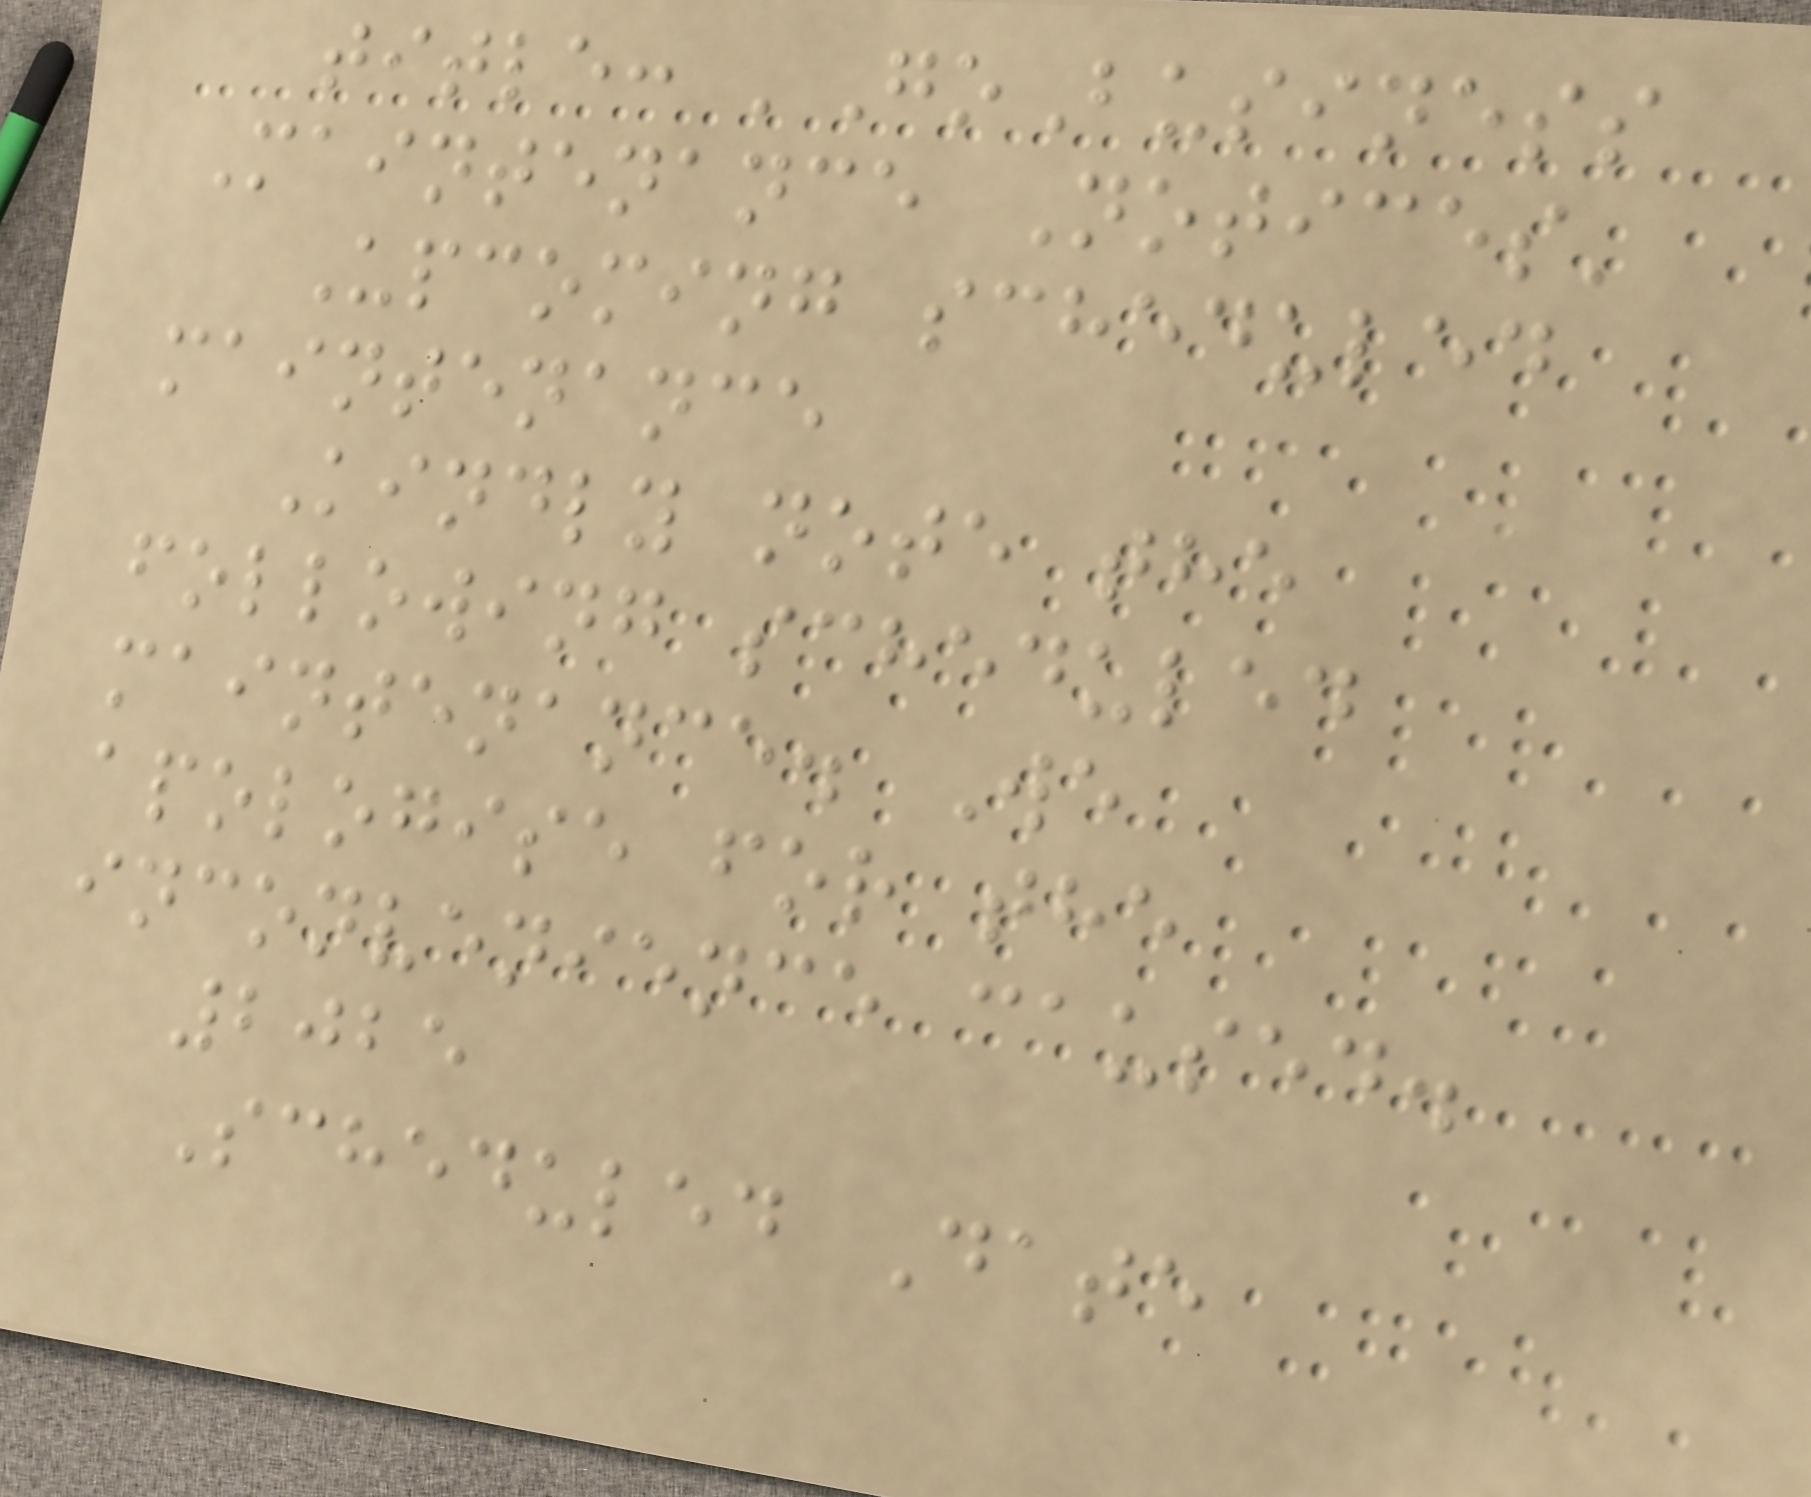title: 'GoBusiness
Maintenance Notices'
Upcoming scheduled
maintenance
Kindly note the
following scheduled
maintenance. We
apologise for the
inconvenience caused.
2025
Scheduled Date
